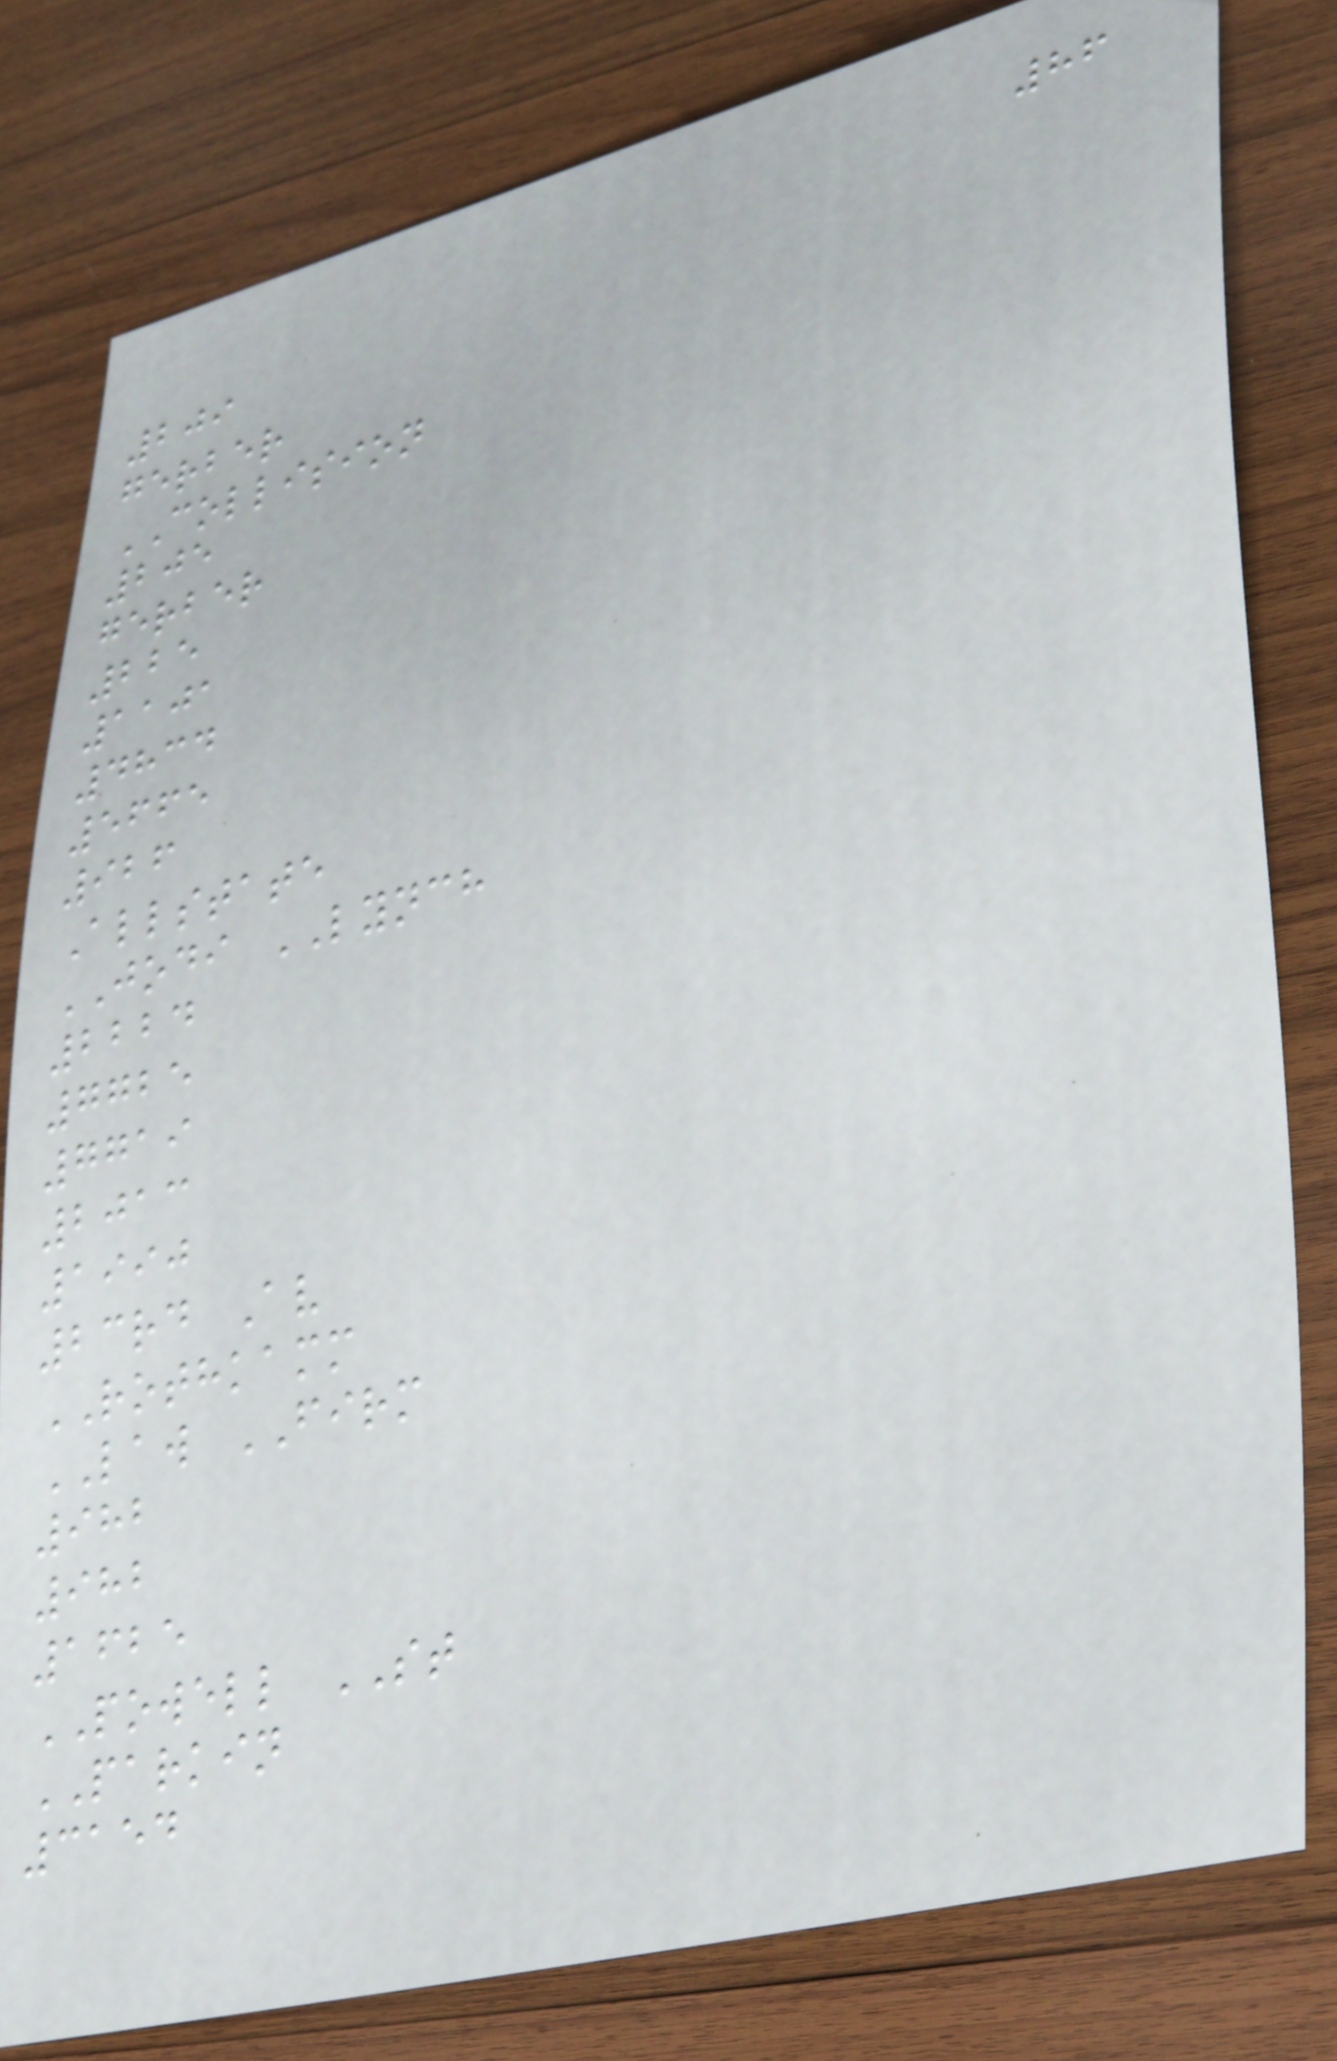86
209
gerber
COLLISION
205
gerber
225
1101
4834
5665
926
Allstate
JODI LYNCH
2224
7725
7719
2013
1990
23rd Av
ROTHKAMM
LAW FIRM
982
982
1625
POWELL ST
PARKIN
3154
